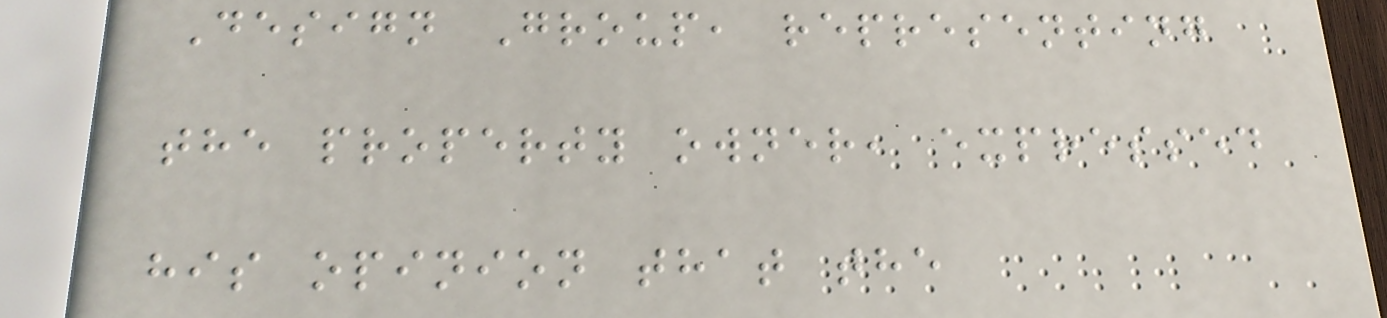Design Group, representing
the property owner, expressed
his opinion that the
